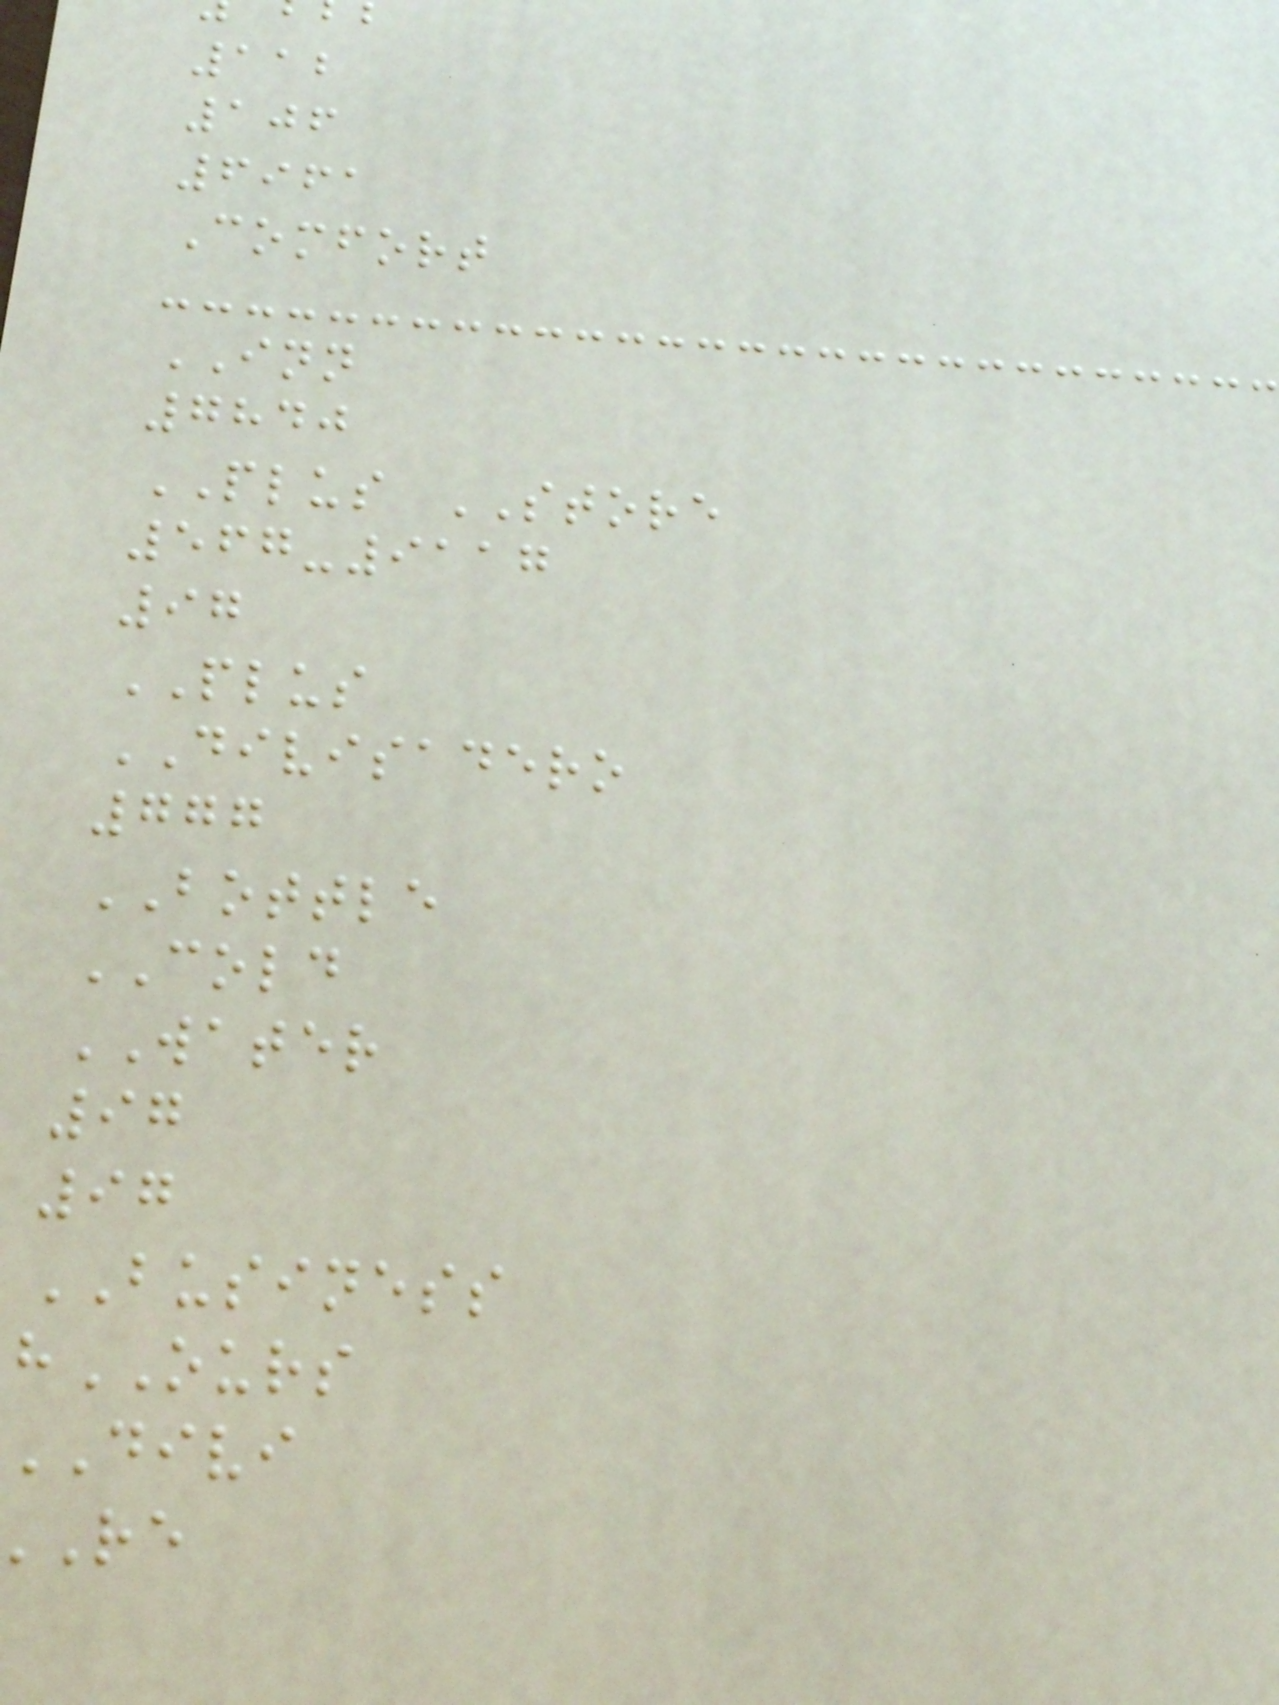112
106
6961
Comfort
INN
7840
PLUS STORE
567-9117
97
PLUS
DIVISADERO
777
BOTTLE
COLD
WATER
97
97
BUSINESS
hOURS
DIVI
